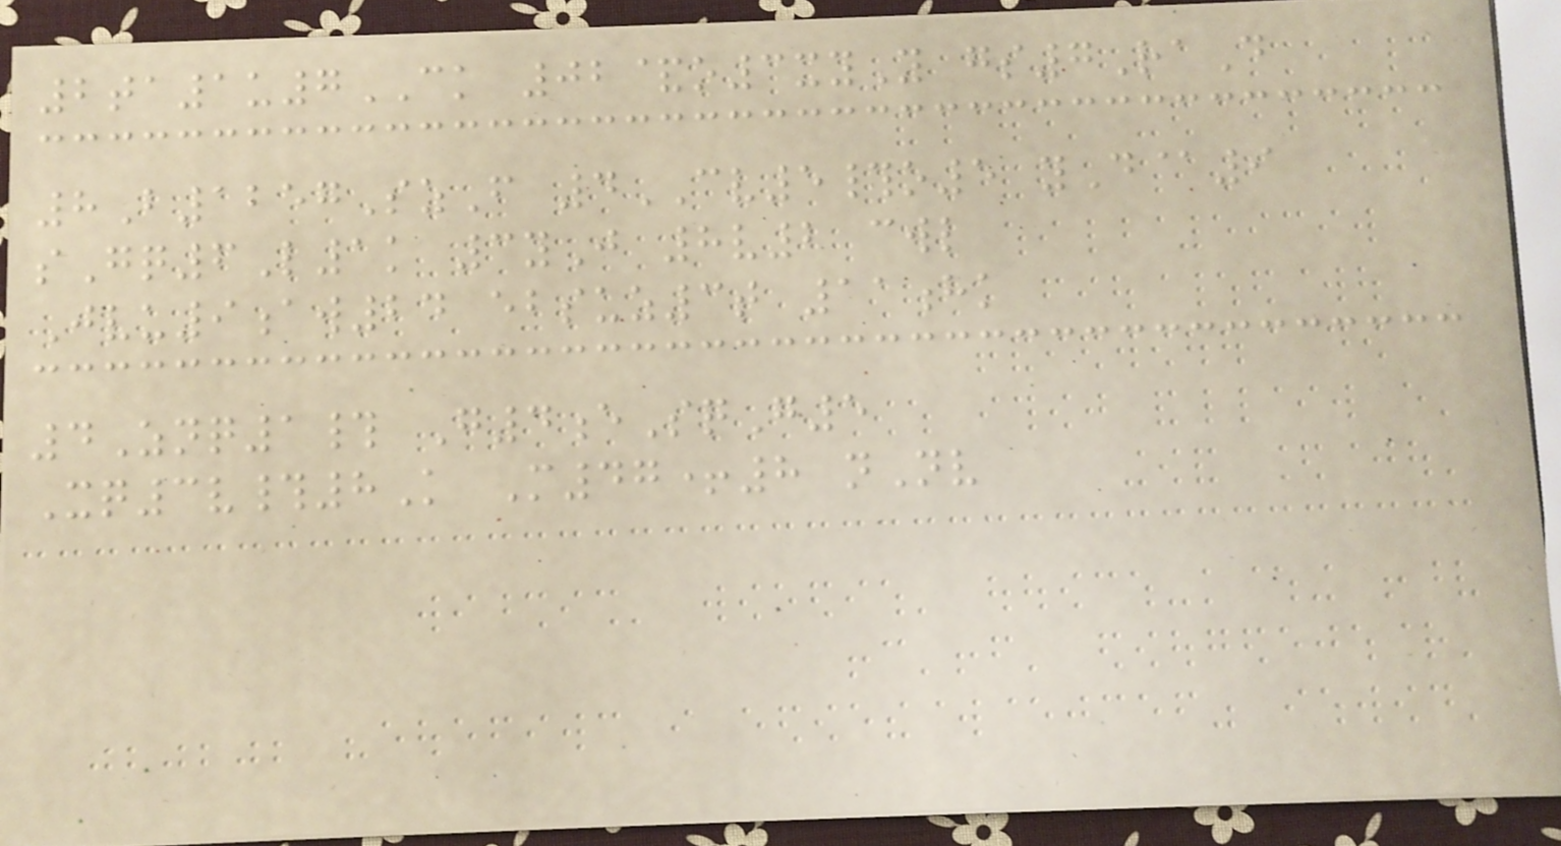2ta1u7CK 02&o3xyY gs7RaD
8B1257SzF 4CV5#o5 yD@9
sGq6L1k 3yJ 8v2 cwl
Jvu9aw24 ebsuz3t 11hk
4Znq1# G4eSqG5
Xq3v#8K M47+8 nNv
